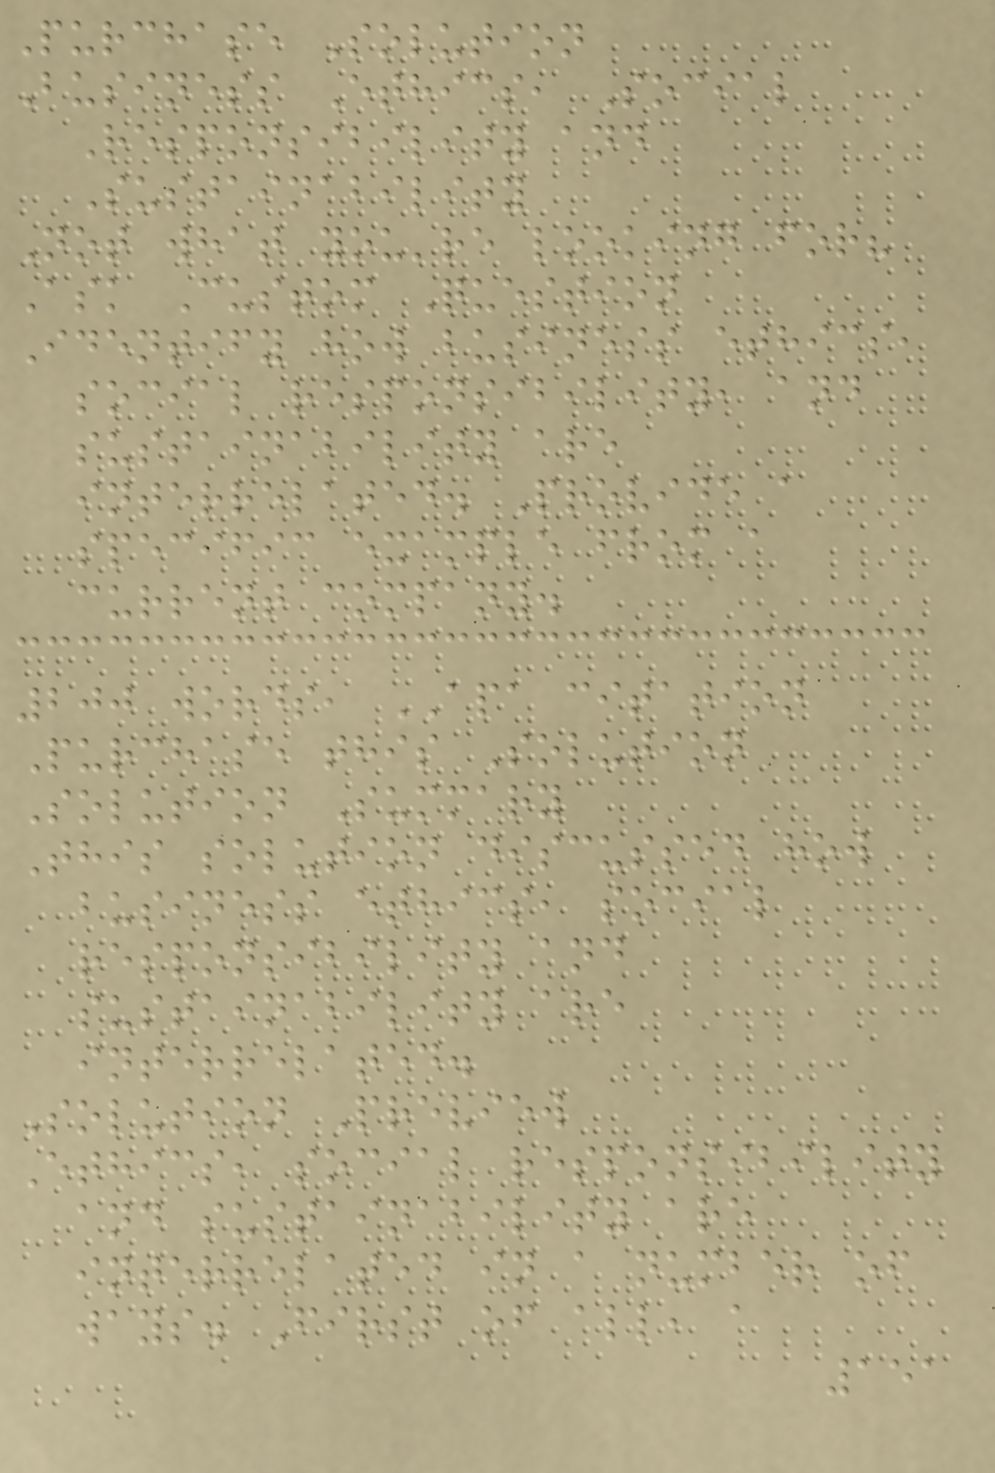Purchase Solution
Business Ethics, Social
Responsibility and
Sustainability
Not what you're looking for?
Ask Custom Question
Identify how business ethics,
social responsibility, and
sustainability are
interrelated. Provide a
specific example from a
current company.
200 words, APA citation
Purchase this Solution
Solution Summary
This solution discussed how
business ethics, social
responsibility and
sustainability are
interrelated.
Solution Preview
Ethics, social responsibility
and sustainability are
interrelated in a number of
ways. First of all, a
151
